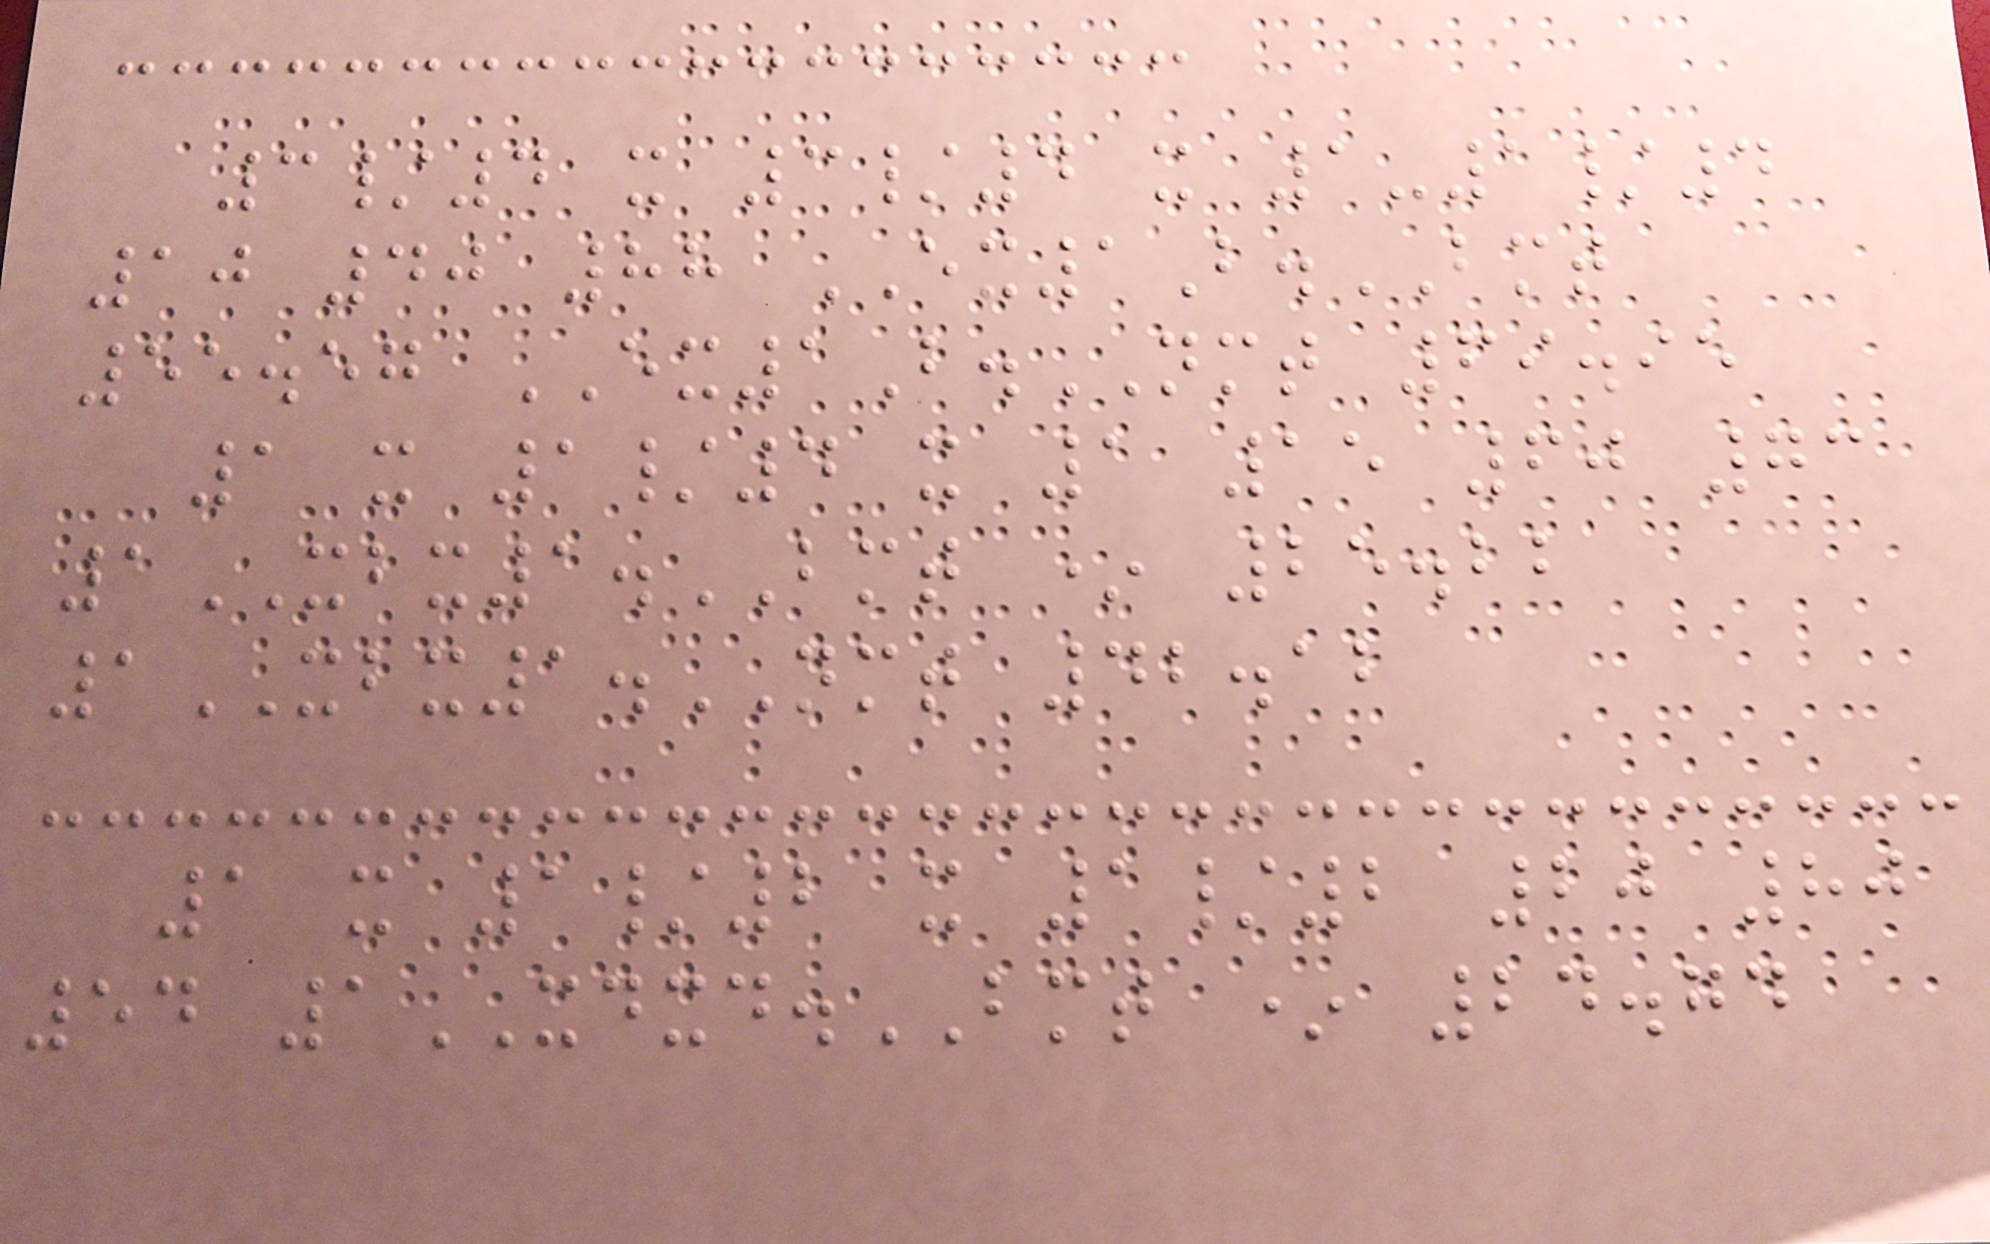3/4 x 3/4 x 1-1/4
10 40 88 EX1B.BMT
55.57 EX1B.NMT 69.95
1 x 1/4 x 1 15 60 73
1XBX1.BMT * 25.22
1XBX1.NMT 42.12
1 x 1/2 x 1/2 20 80
54 1XDXD.BMT * 24.74
